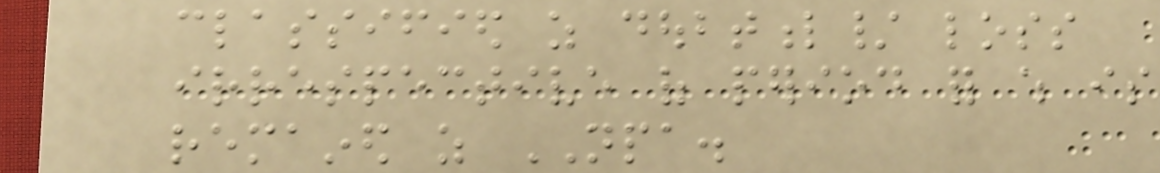classified as doubtful/ loss
irrespective of period for which is
remained as NPA.
